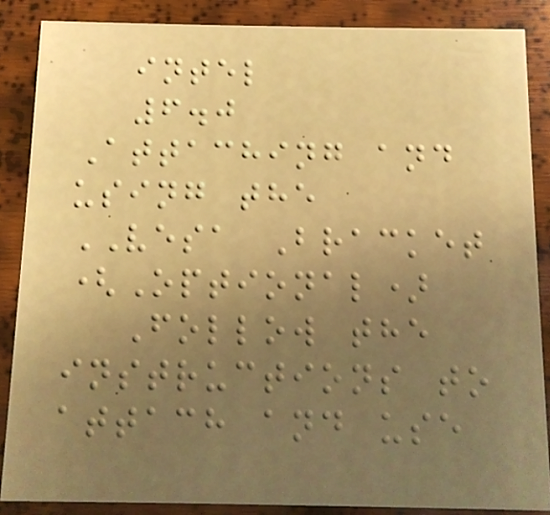intel
6.0
Attaching and
using the
VESA Bracket
(Optional)
Follow the
instructions to
attach and use
